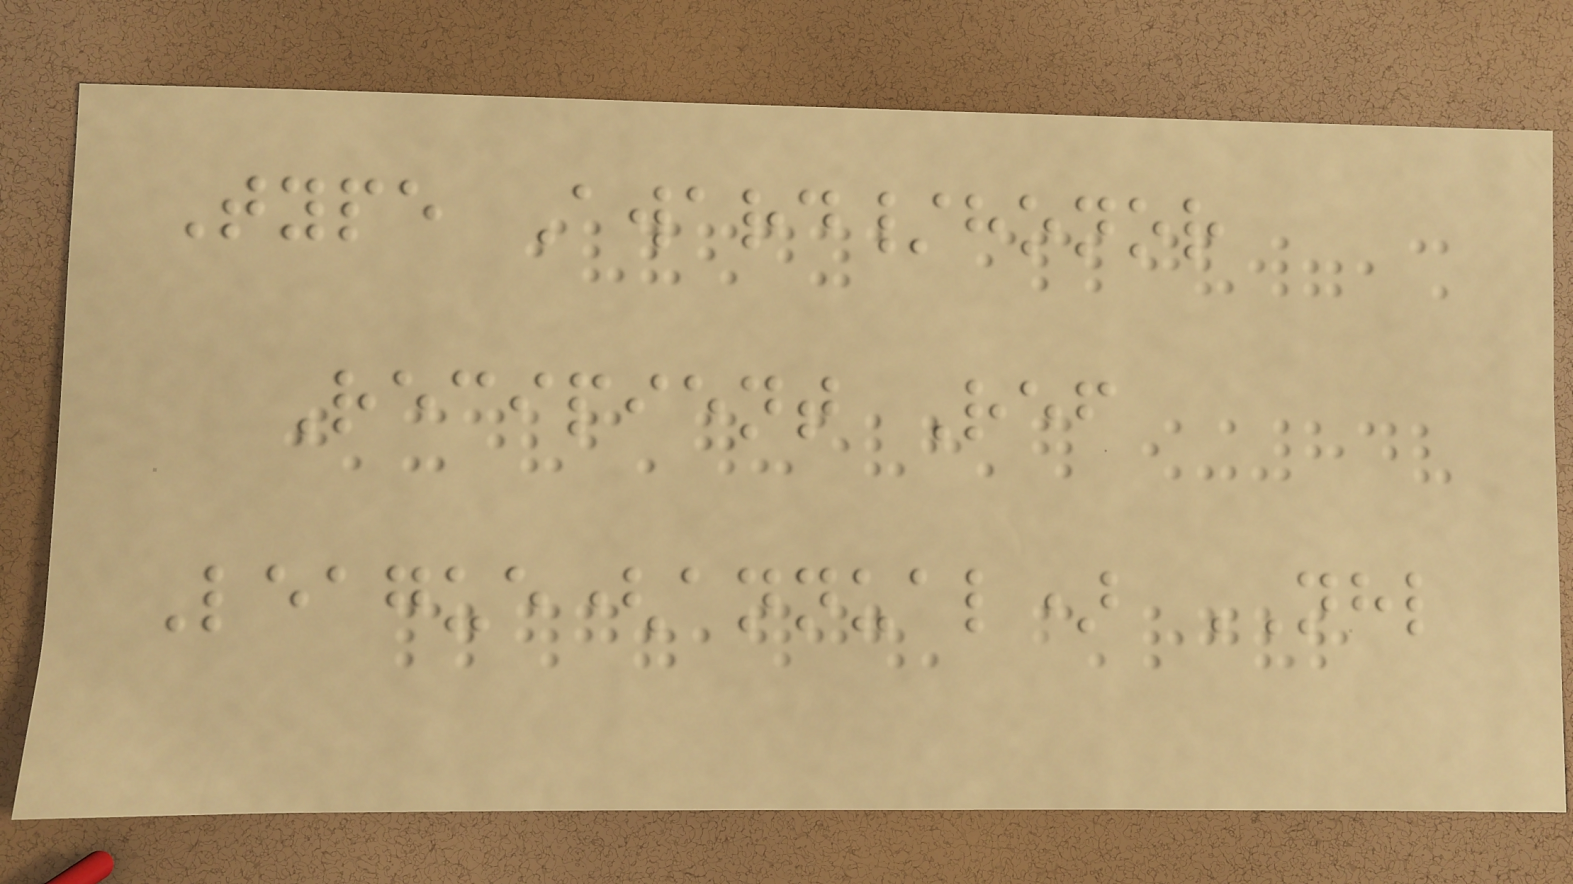Type Award/honor
Recipient Ref
League(annual) NHL
